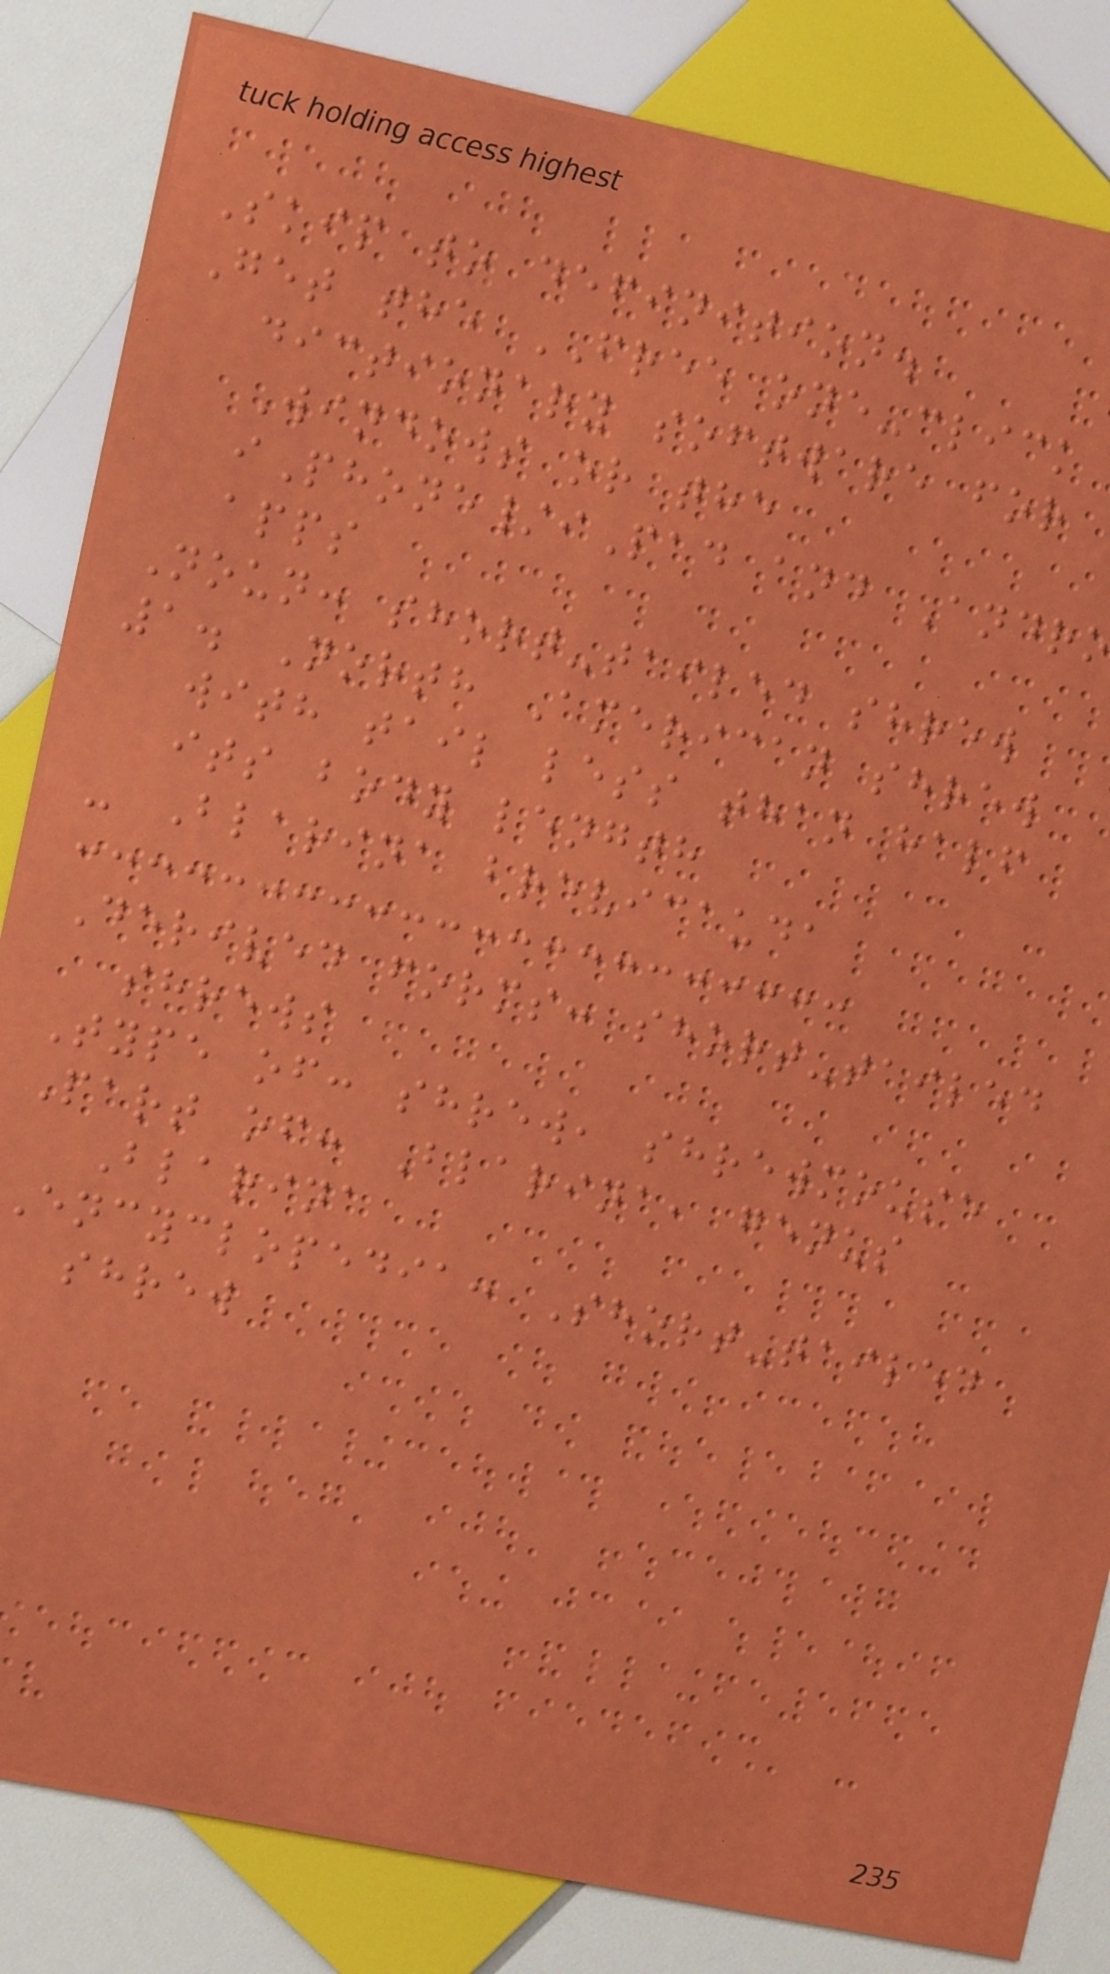Skip to definition.
Get the FREE one-click
dictionary software for
Windows or the
iPhone/iPad and Andr
apps
Noun: short-tailed shrew
1. North American shrew
with tail less than half
its body length
- Blarina brevicauda
Derived forms: short-tailed
shrews
Type of: shrew, shrewmouse
Part of: Blarina, genus
Blarina
encyclopedia: Short-tailed
shrew
